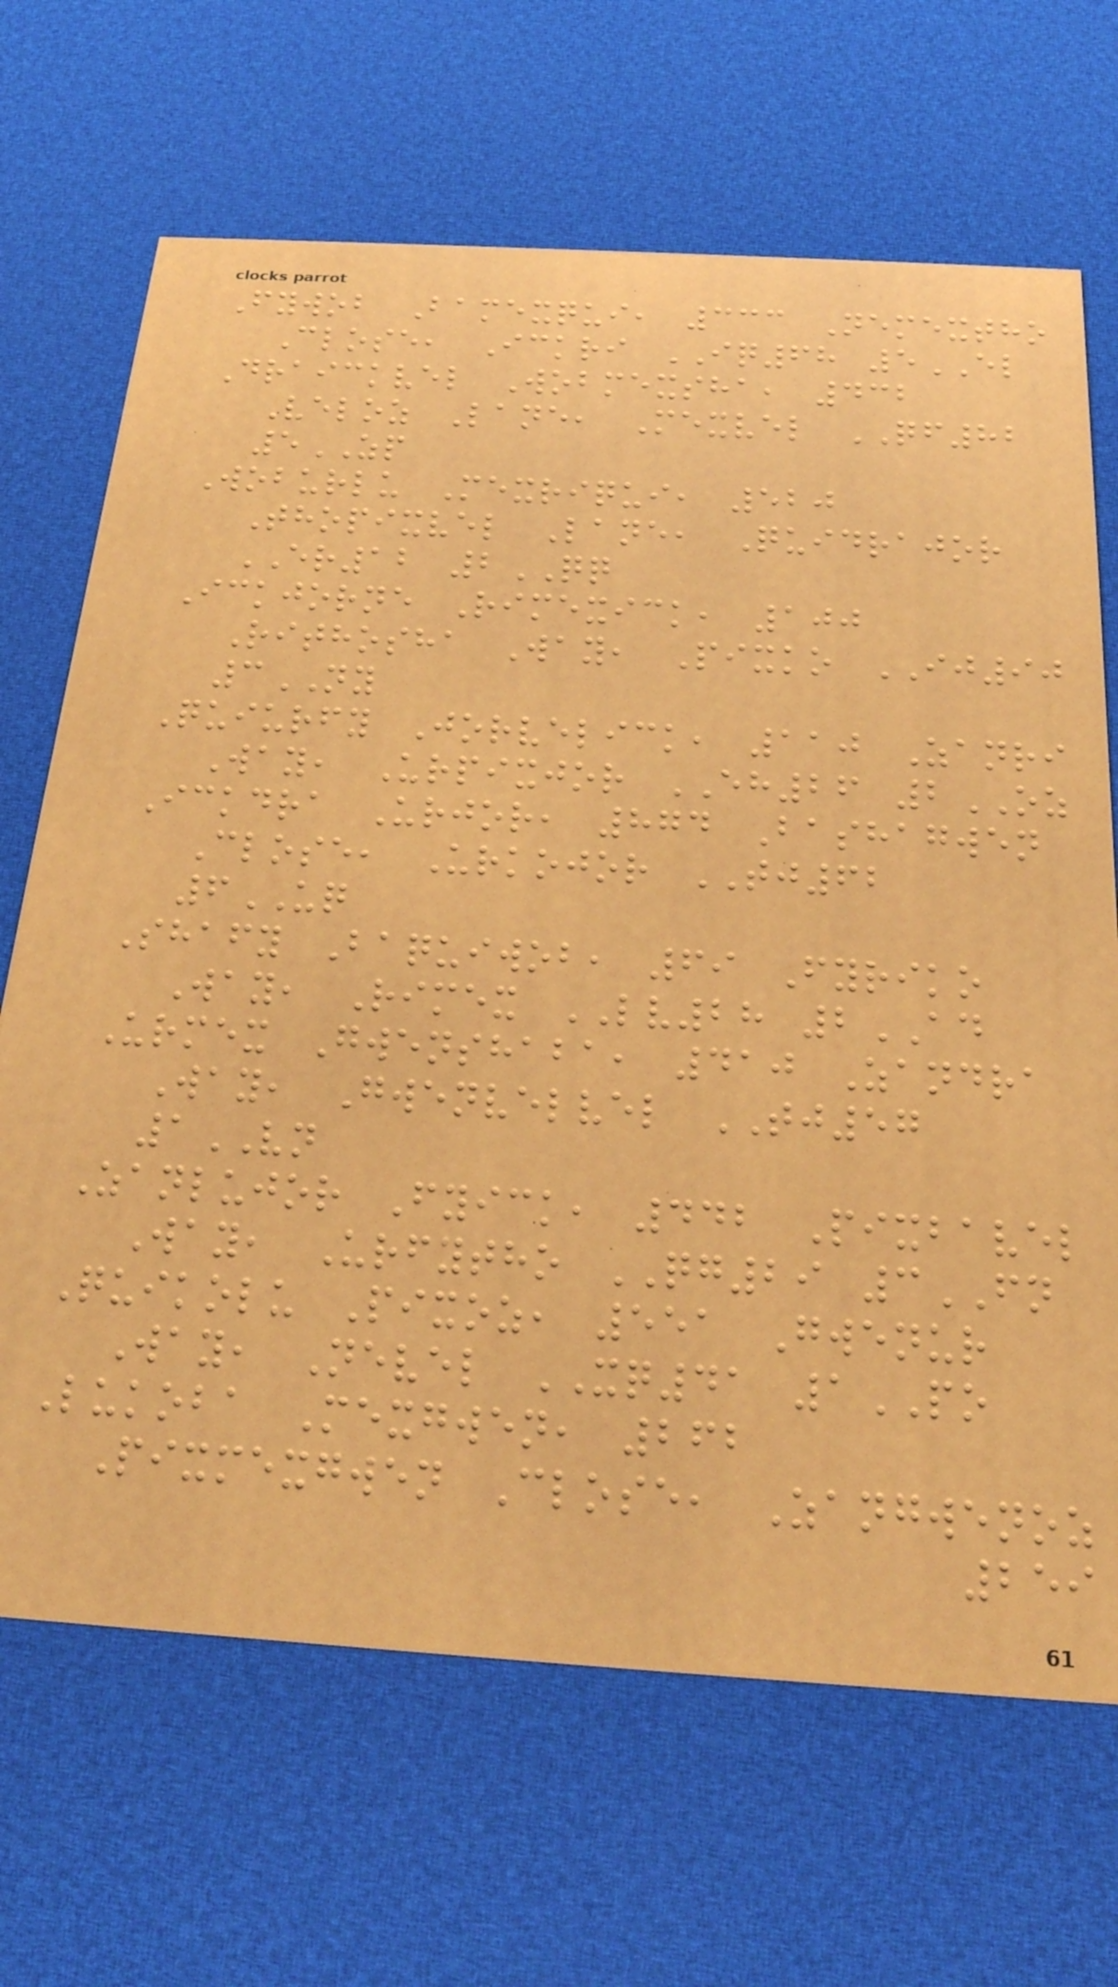Fywob Bamexqui, 333 Nemextho
Close, Ickri IQ68 5EL
Draickvel Wobmexsha, 432
Veloz Lane, Mexvel QF82
5ZP
Woburlu Mexriqui, 520
Thopixvel Lane, Quidrajor
ER12 2QQ
Ickjorne Rimexick, 100
Rithosha Way, Pixko IJ90
3NY
Quiurfy Jorvelick, 110 Zanri
Way, Urpixjor EH26 2OZ
Ickdra Urjor, 874 Bashagwen
Close, Urkojor TJ62
6UQ
Shafy Baquiwob, 69 Fyriko
Way, Rimex LV28 2AD
Urmex Gwenshaba, 410 Zandra
Way, Gwenvelvel TJ57
1VN
Zanlujor Fyick, 442 Pixbavel
Way, Urfytho QG29 3FN
Quikolu Pixoz, 551 Gwenur
Way, Nevel XQ41 1PO
Lukoba Mexgwen, 262
Pixmexgwen Close, Zangwenoz
259
